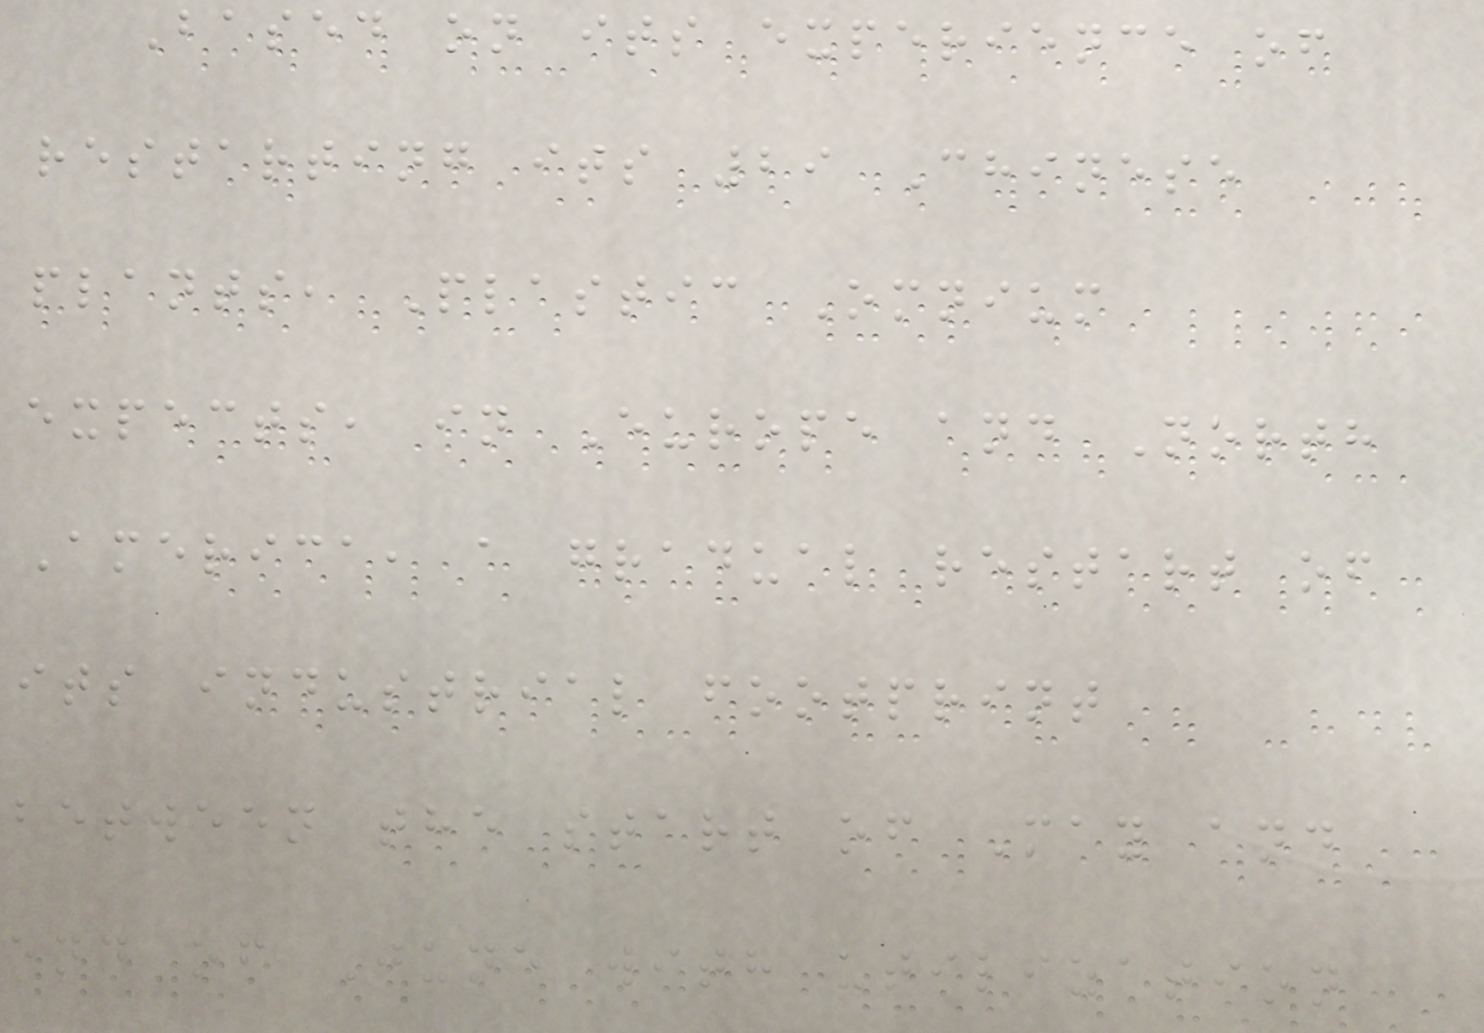Based on its experience of
restarting its 29 Chinese
plants, Plastic Omnium
expects, in Europe and North
America, a gradual restart of
its industrial footprint
between the start of May and
end of June with utilization
